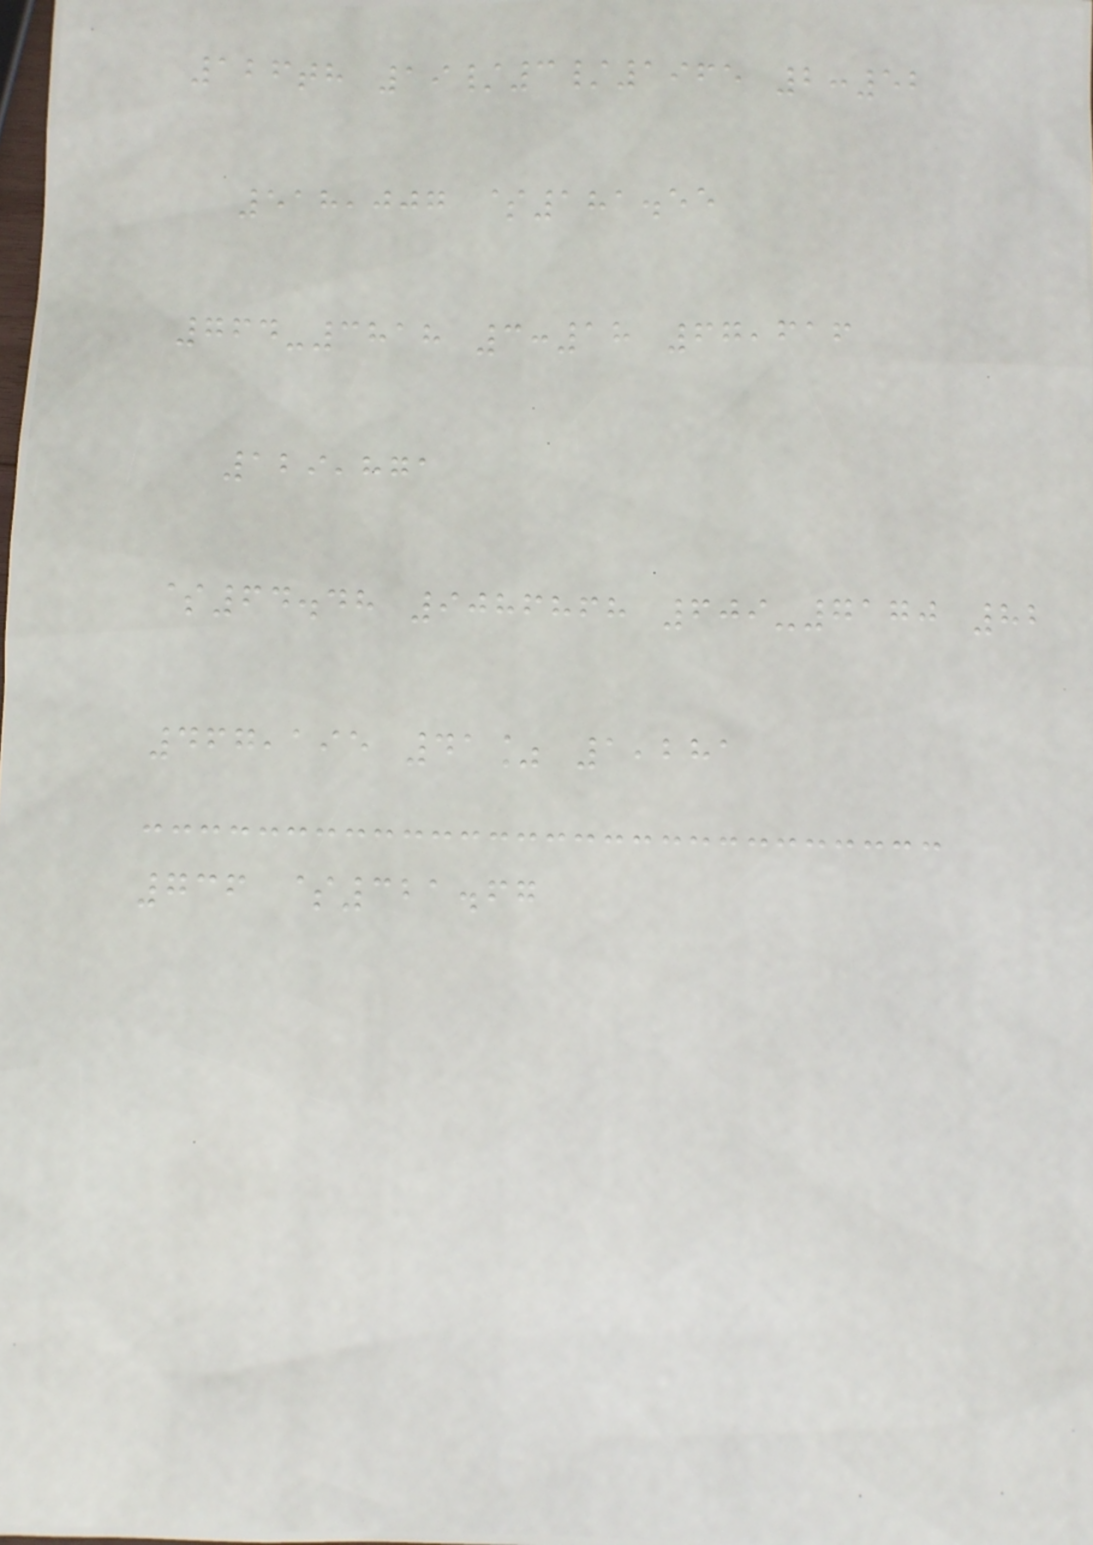126th 19/3/1965 2:52
518,007 $181.55
764-3818 3:18 67,616
129,871
$64.48 9086868 609-7170 82
467,195 41% 1,281
736 $321.67
